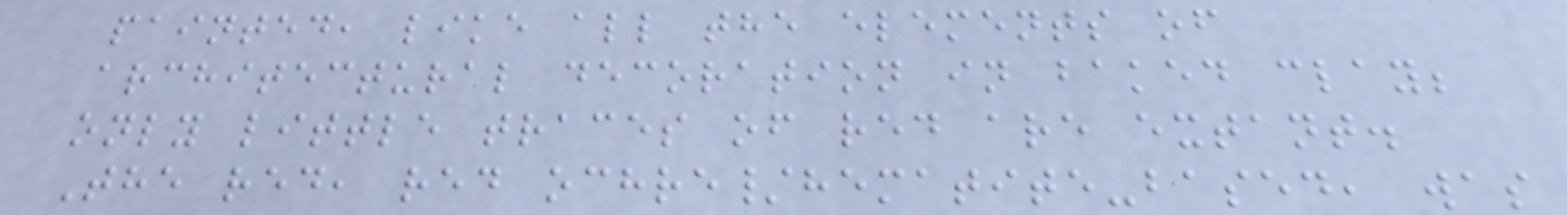painted, like all the elements of
architectural decoration in baked clay;
only little traces of red are extant.
The red, red ochre/hematite-based, was
